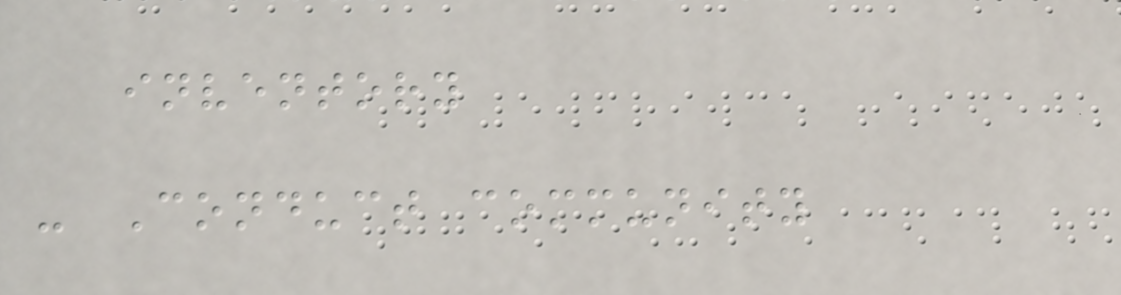inventory
- Conduct community
